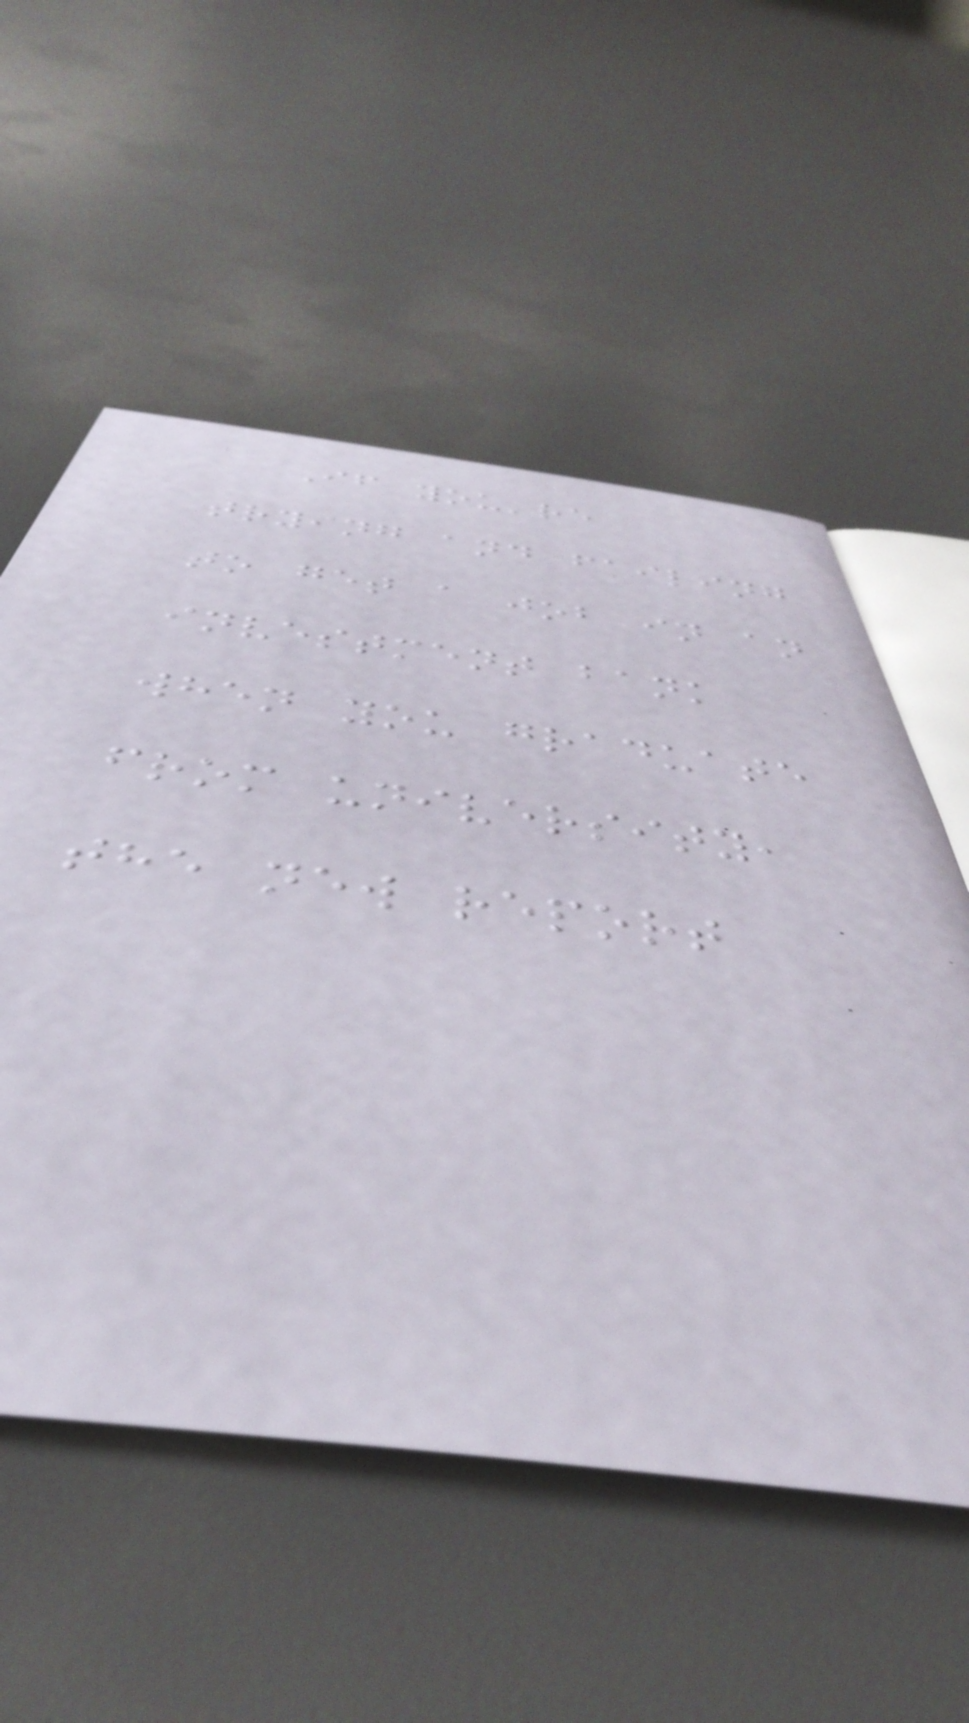If you're
trying and failing
to get a job in an
investment bank
when you graduate
from university,
the new report
